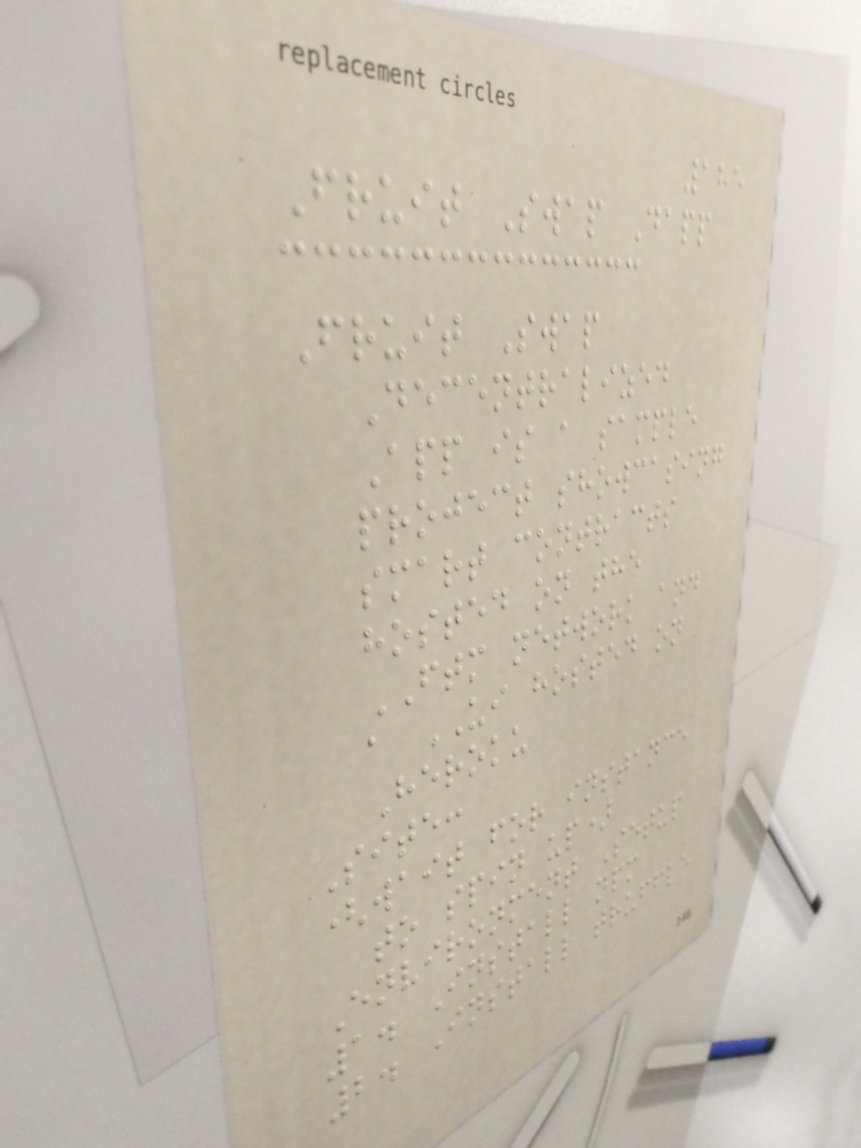185
Fruit Swap Dapp
Fruit Swap
Decentralized
App is a sample
project showcasing
smart contracts
hosted on the
FTM network and
a UI hosted on
Heroku
Site:
(wait for instance
to spin up)
Environment Setup
1. Install npm
2. Install truffle
